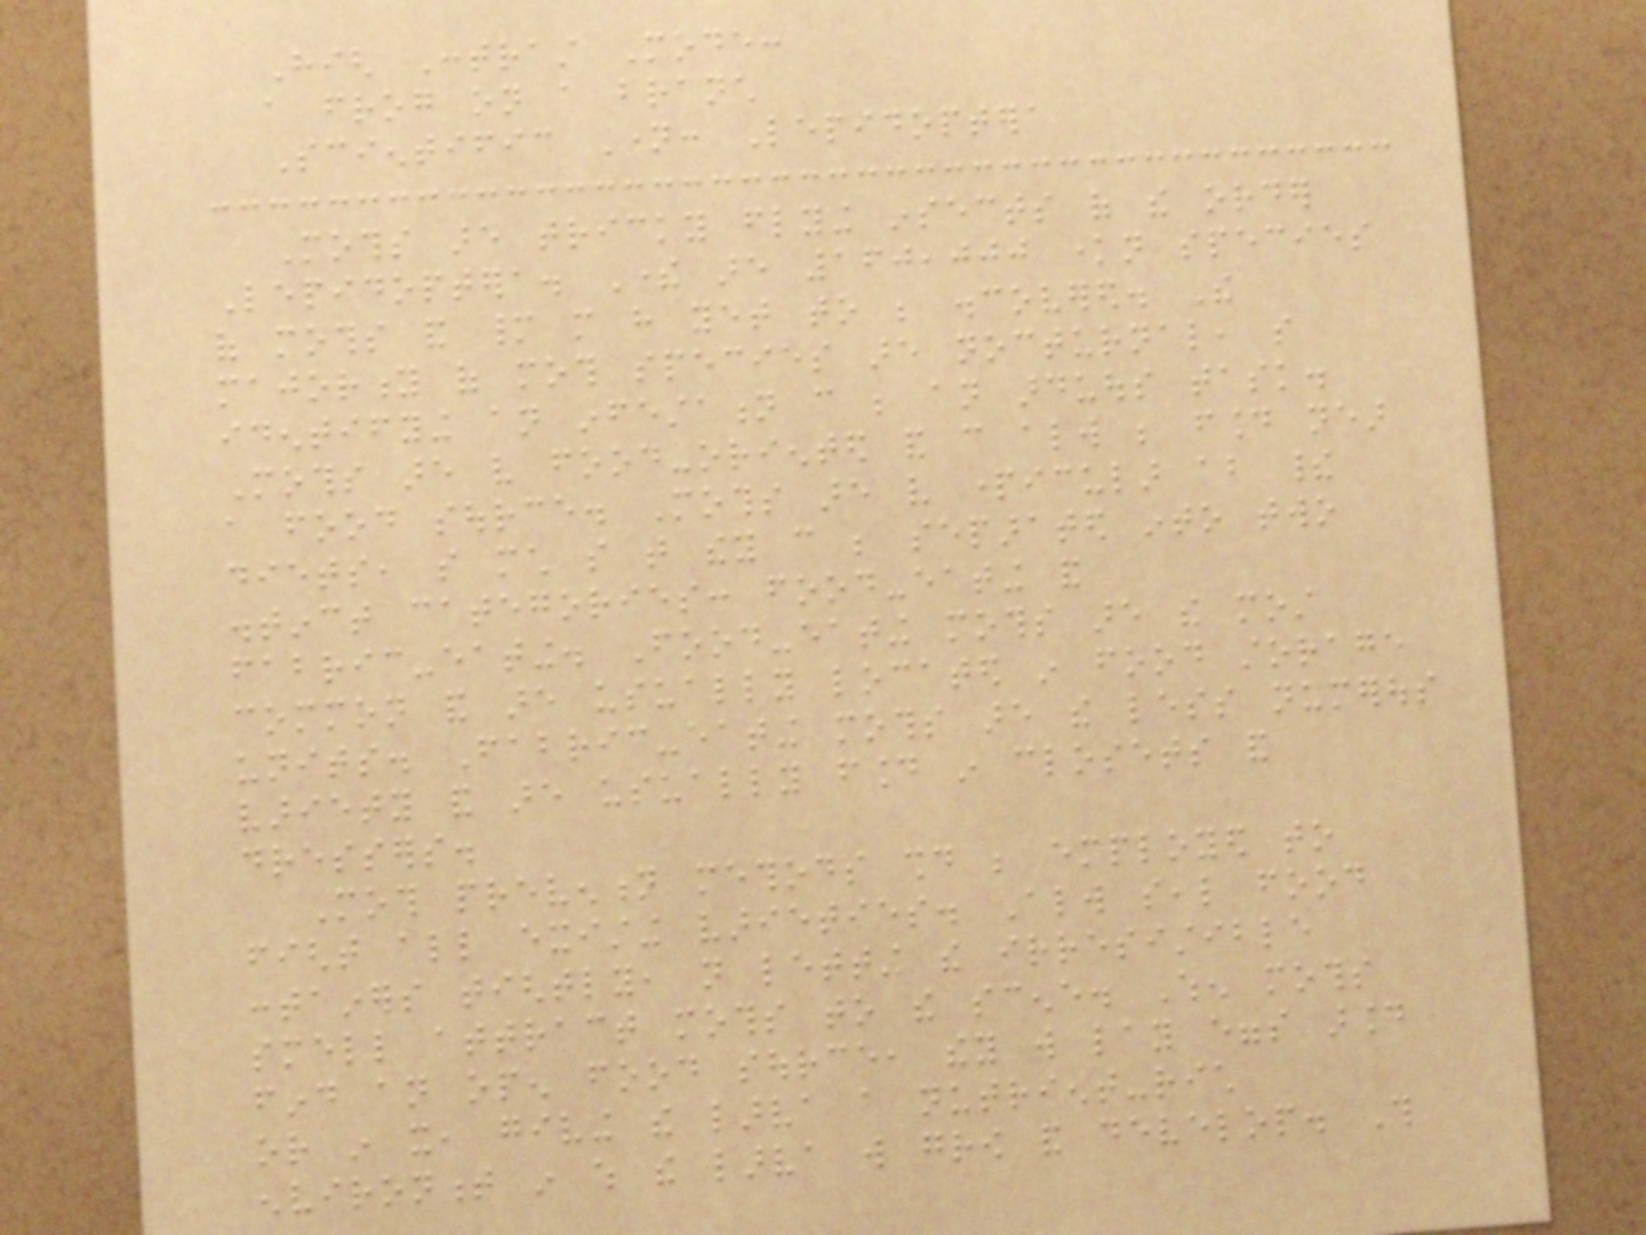High Contrast Mode:
a frog on a branch
Scientific Name: Lepidoptera
Moths are tricky flying insects of the order
Lepidoptera. There are 160,000 known species
of moths and many more have yet to be discovered. The
majority of moth species are nocturnal, so
identifying an infestation can be an arduous task.
Moths are very food-oriented and can always be found near
a food source. Moths are very particular about their
diets, so much so that they can be separated into two
distinct categories: food-eating and
fabric-eating. Food-eating moths are the most
common and are usually located in food storage
units. Fabric-eating moths are the less numerous
variety and are usually found in closets and
dressers.
Moth prevention methods should be employed to
fight all existing varieties. Always seal food
containers tightly, not letting the irresistible
smell attract moths to the scene. When moths
find an open food source, they will lay eggs around
or in it, giving the larva a nutrient-rich
environment in which the larva will grow and develop. This
